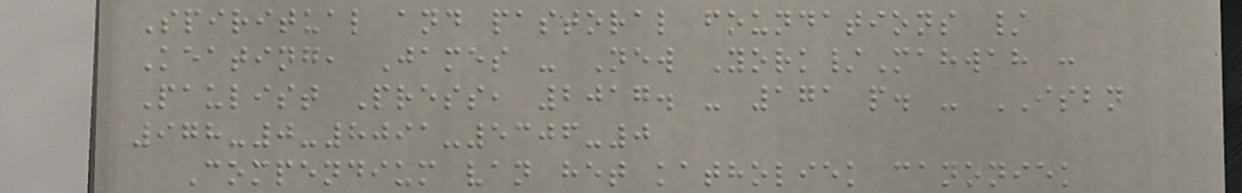Spiritual and pastoral foundations /
Keating, James - New York/Mahwah :
Paulist Press, 2017. - 171 p. - ISBN
978-0-8091-5306-0
Compendium van het katholiek canoniek
